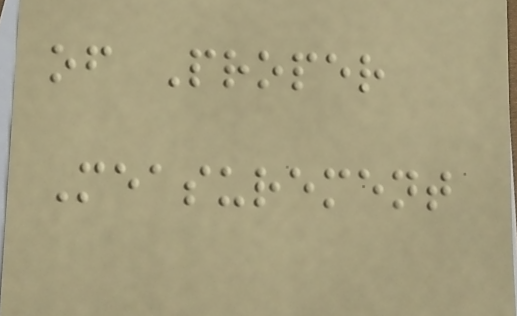of Proper
Measurement
